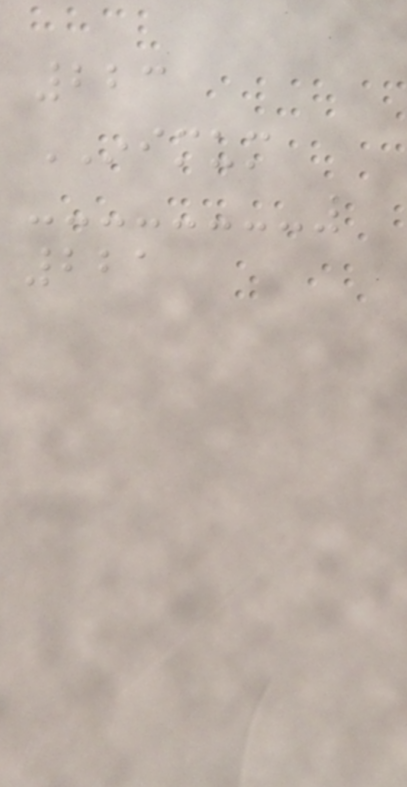223
INIMUM
221
